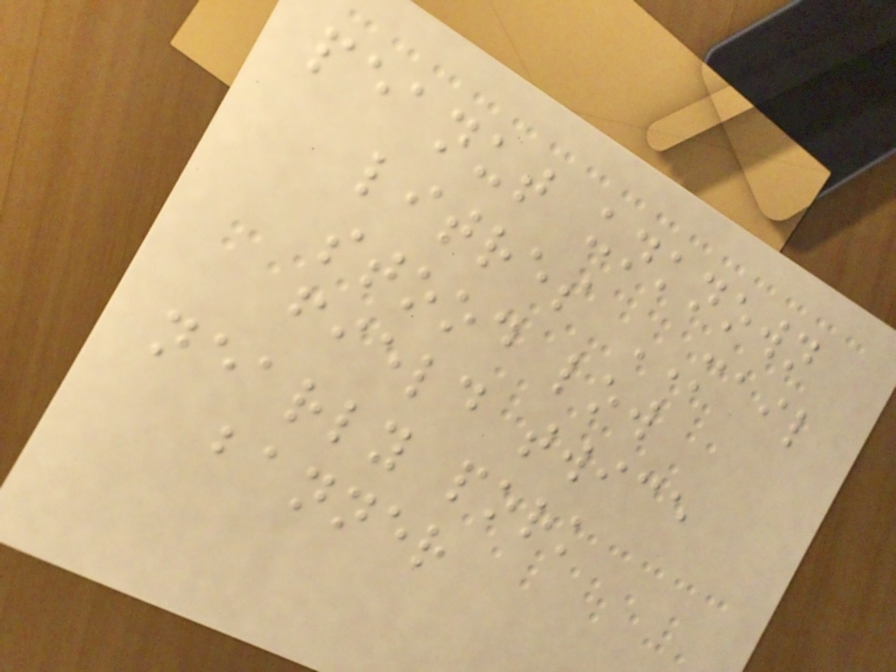peanut unknown
litres MAIL
stood low
field twice
nearly pork
banner
